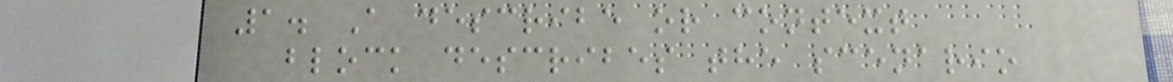1. A describe or context
block describes the scenario
